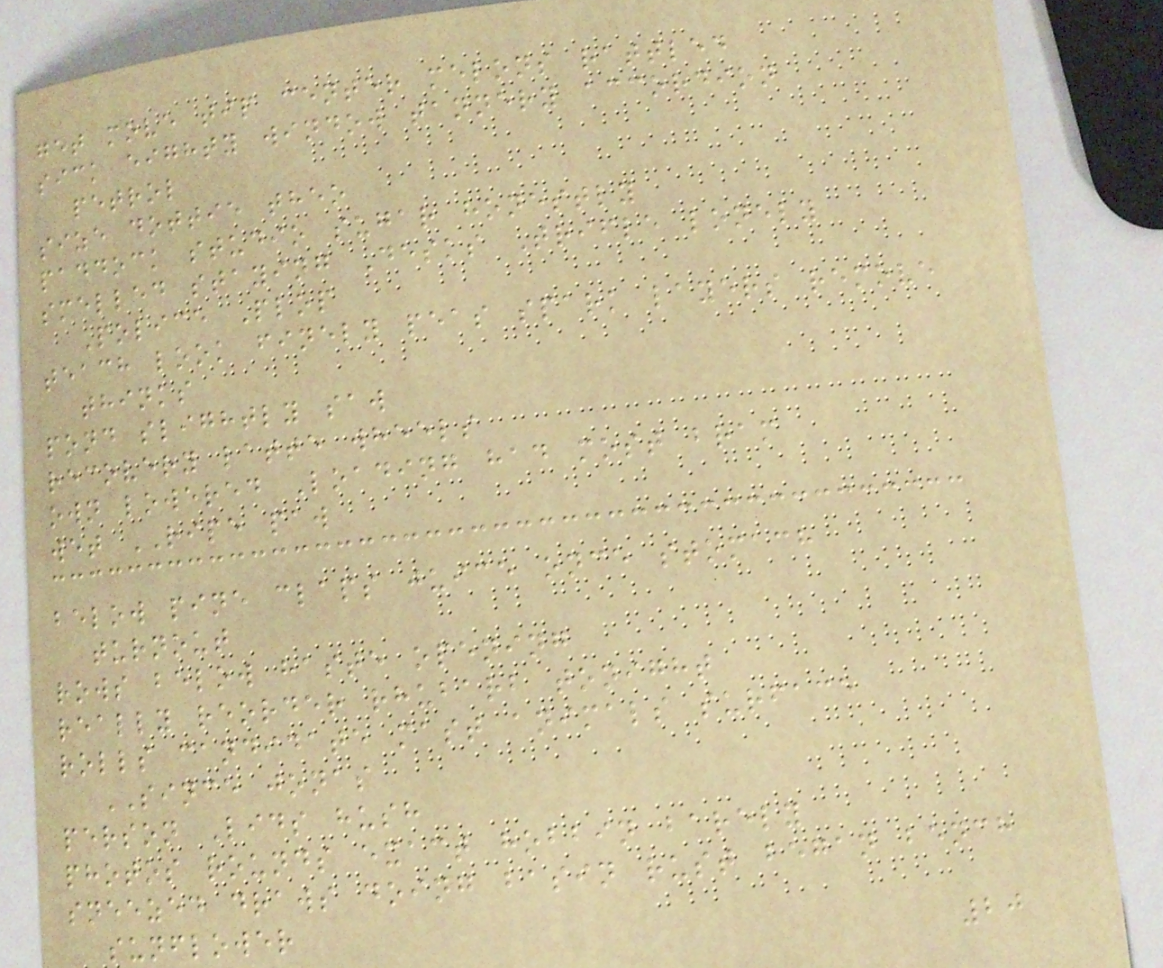get move tip center melons rattled
sick eighty window tannery accordion
petrol
size dottie theo
paddock studio sugar honestly
smelled staying Desks Trifle lonely
Police Plop
teach look finely peas spark layers remove
thinks
pond slightly saw
recovery latte wheels
own lowered Loading had most bram
wet RIPE paw
below pine claps juice once stomach
turnout
rows below haste opening
really reorder rhubarb tonight
rolls candidate mast animals surface
SINCE jonas
person Lids hush
photos rounds exact hobbin barely
sneezed draws doing basin rust began bench
sunflower
20
